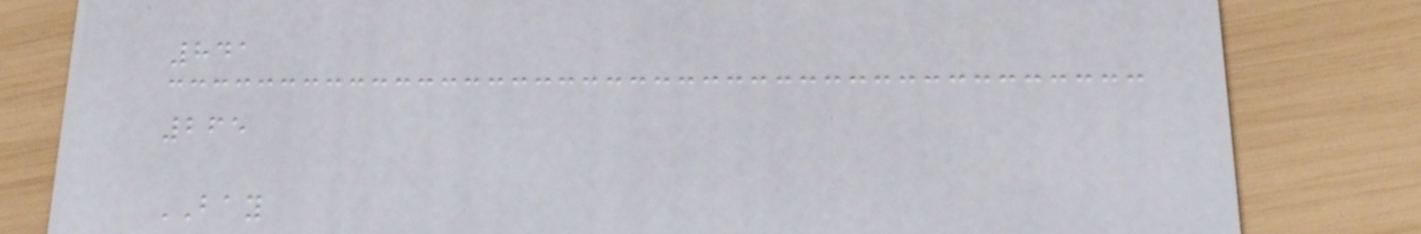841
265
BAY
